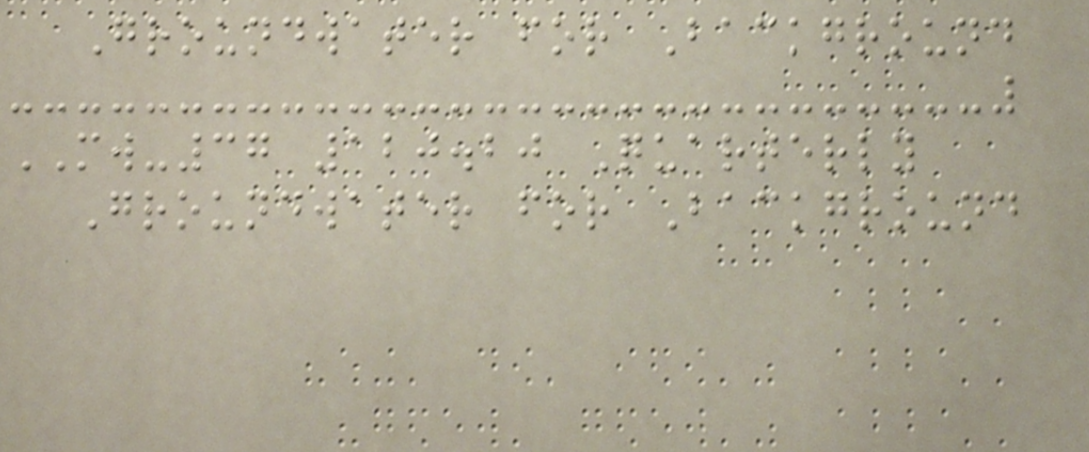Groundwater for Background
MW-37 120.20 Quarterly
Groundwater for Background
